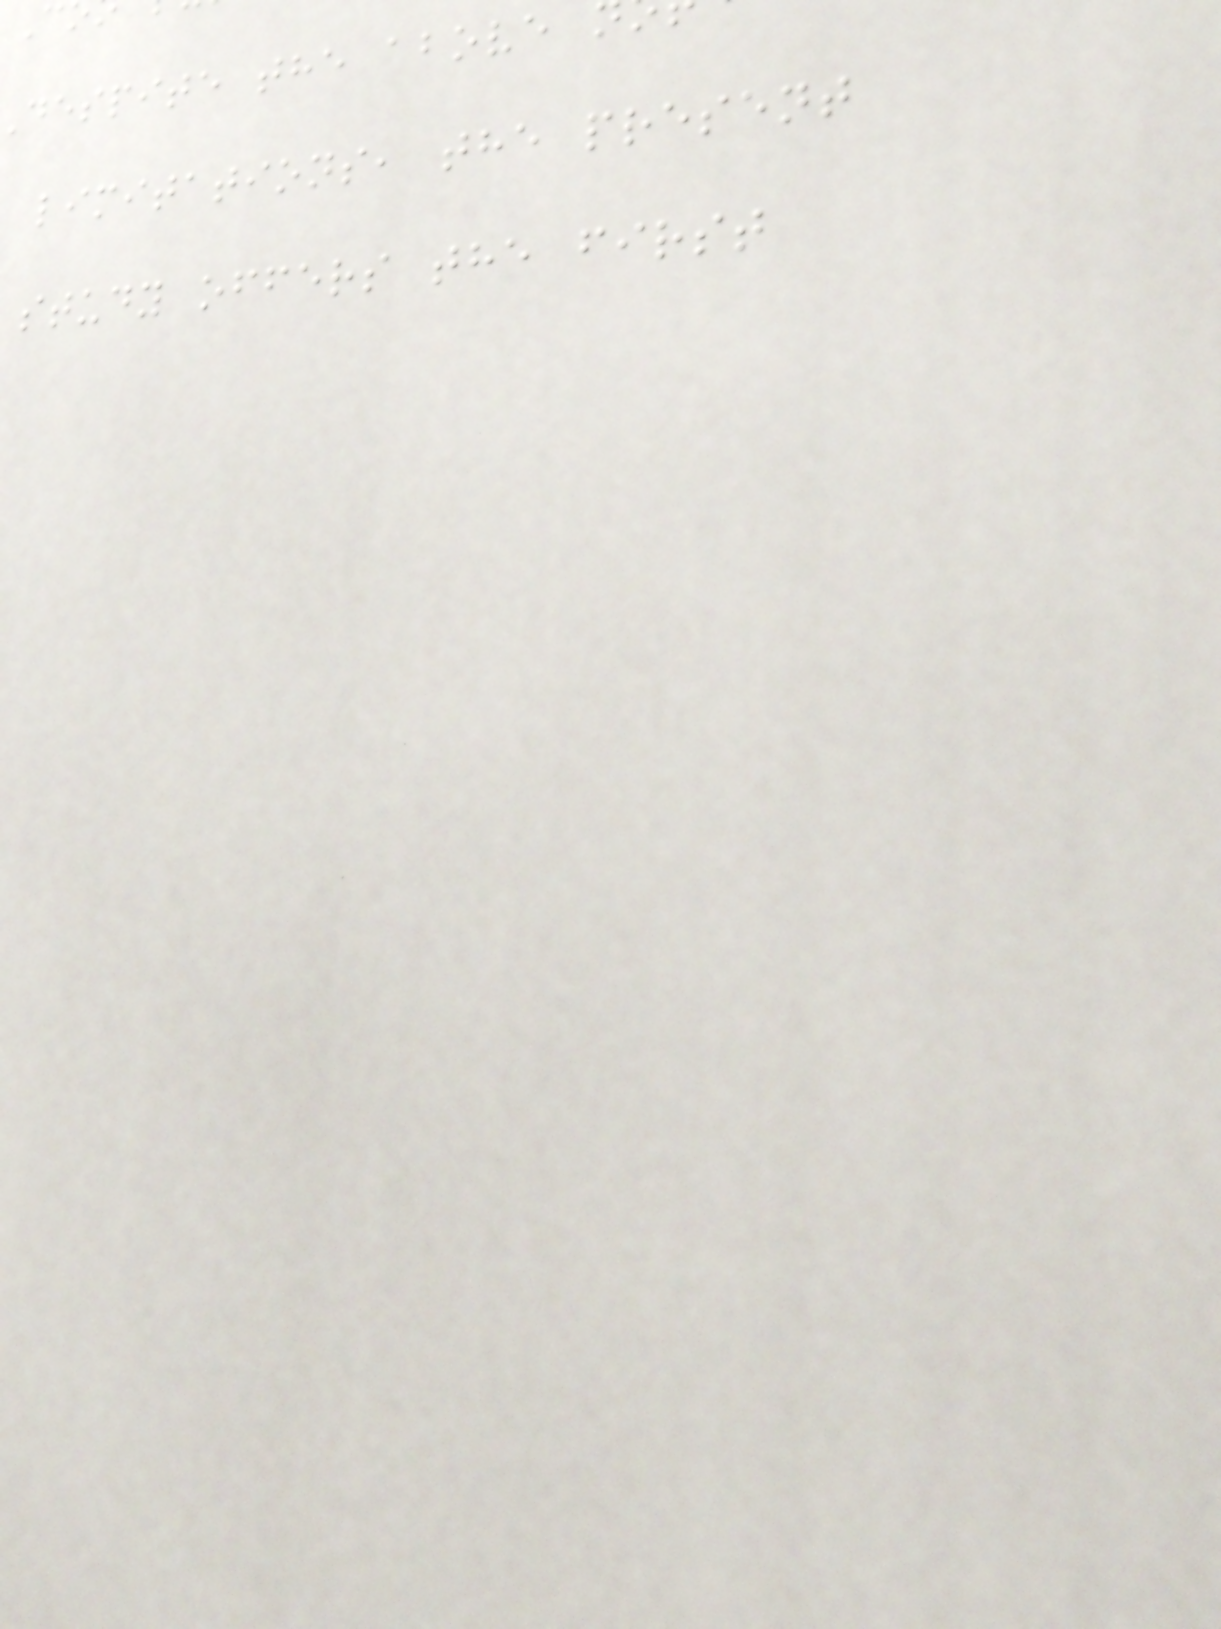despite the above
limitations, the present
study offers the first
